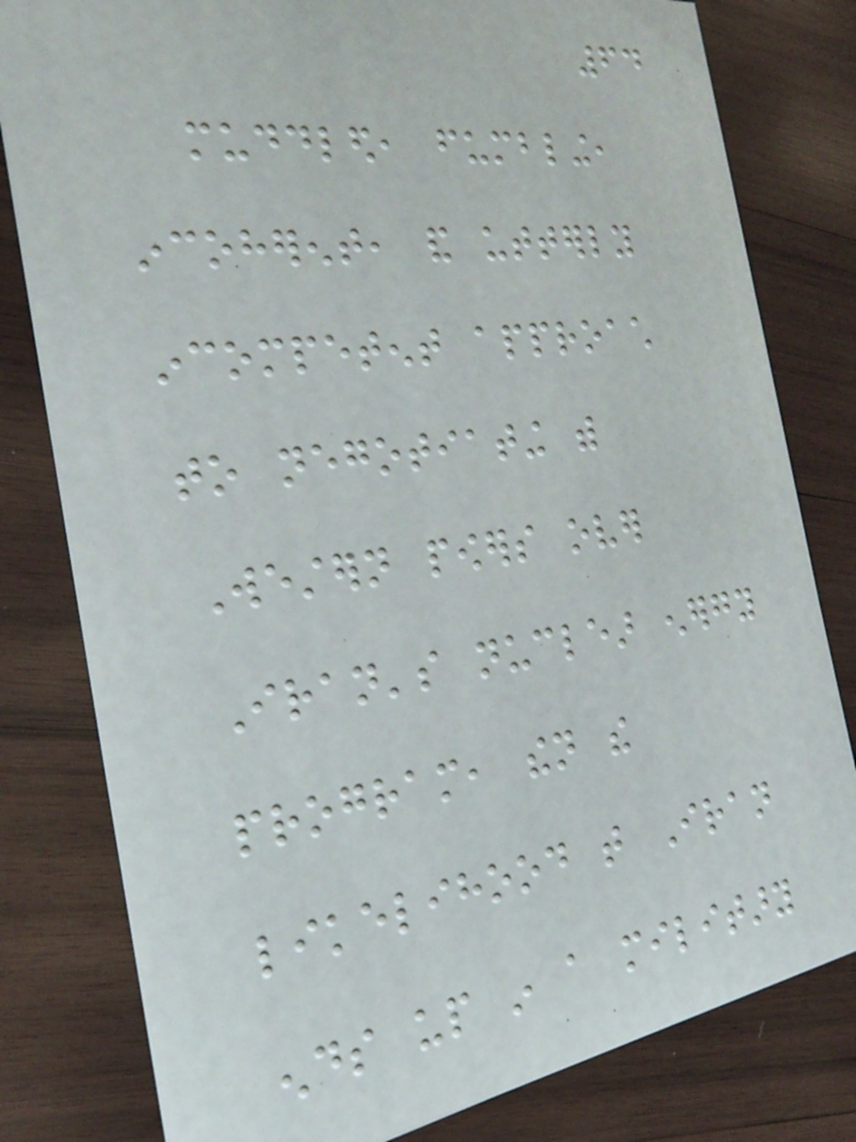64
muddled, fumbling,
incoherent, and utterly
incompetent approach
to negotiating with
Western powers over
Iran's nuclear energy
program, then the
likelihood that Iran
ends up in a military
